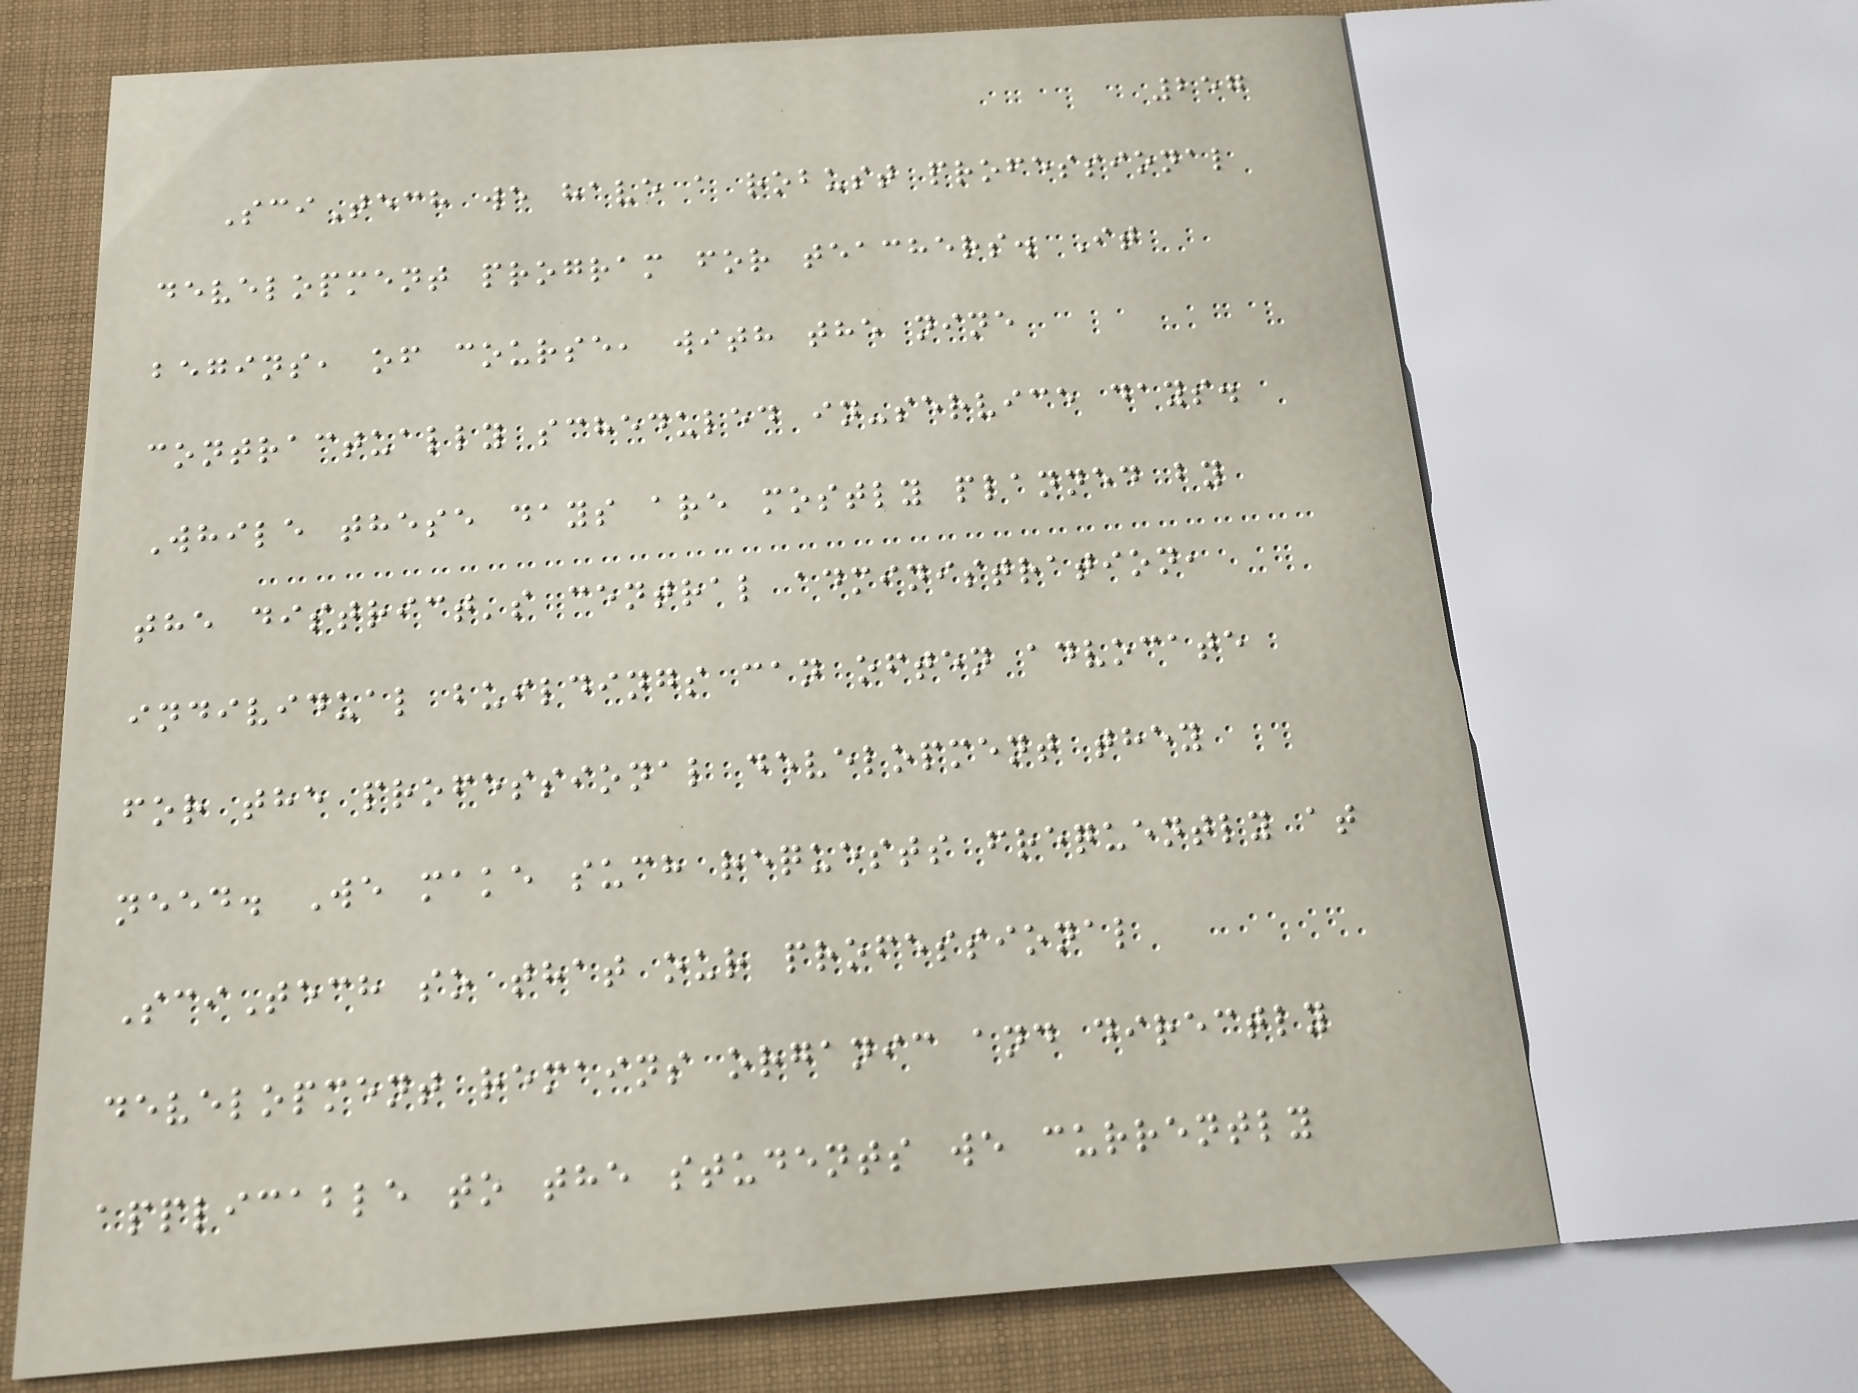257
SciTech we have a robust professional
development program for teachers. It
begins, of course, with the nine
contractually scheduled in-service days.
While these days are mostly planned by
the district's central administration,
individual buildings can often advocate
for the professional development they
need. We make such requests frequently at
SciTech so that our professional
development remains organic and directly
applicable to the students we currently
